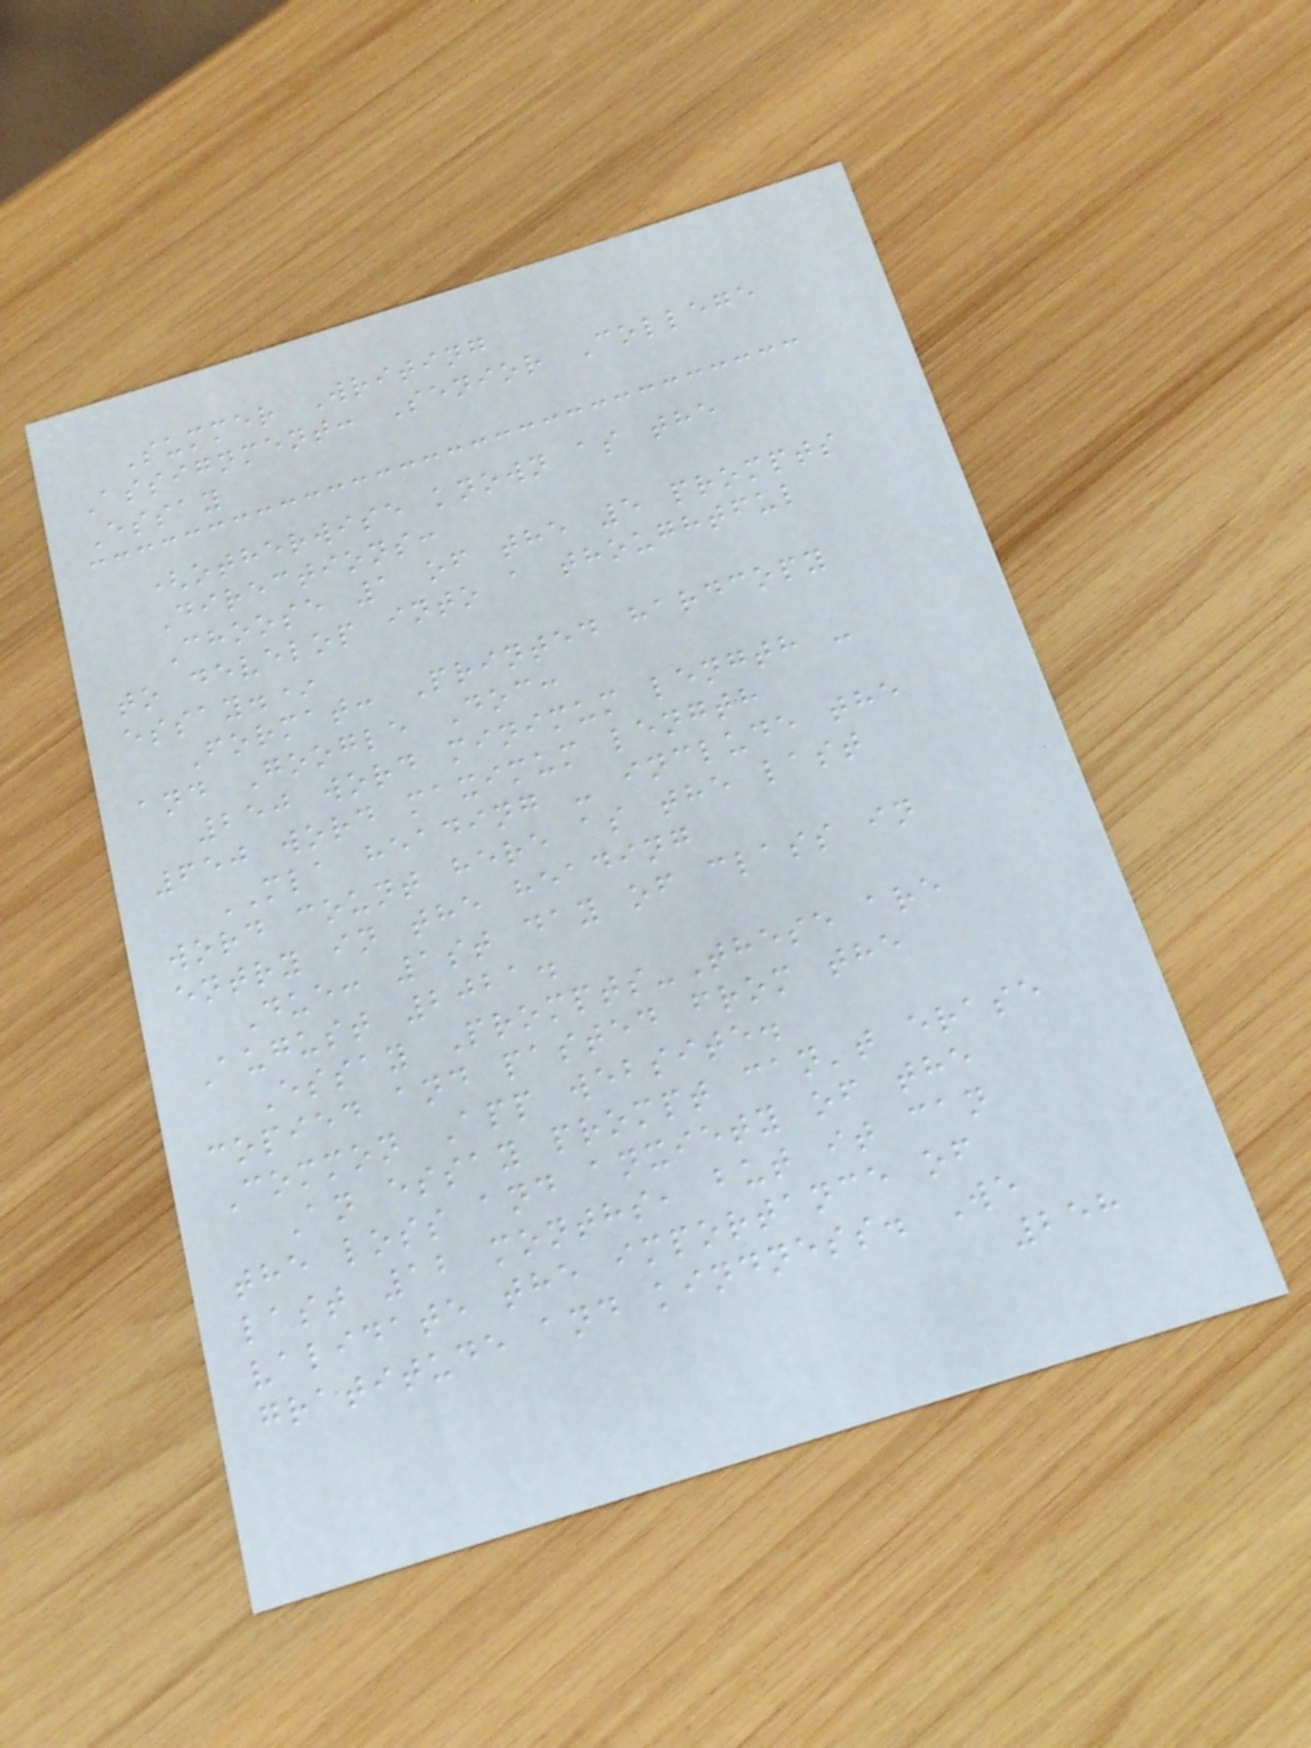Summer Writing
Assignment: Senior College
Essay
(otherwise known as the
Directions:
Choose 1 of the 5 prompts
to develop into a thoughtful
essay.*
Format: Printed hardcopy
and Google Doc:
250 word minimum length -
650 word maximum length
MLA heading - include the
word count here as the last
entry in the heading
Due: 1st day of class in
August 2021.
Essay Prompts-These are
copied and pasted from the
Common App website.
An essay prompt can't erase
the loss and anxiety of the
last 12 months, but it can
validate the importance of
gratitude and kindness. We
258
